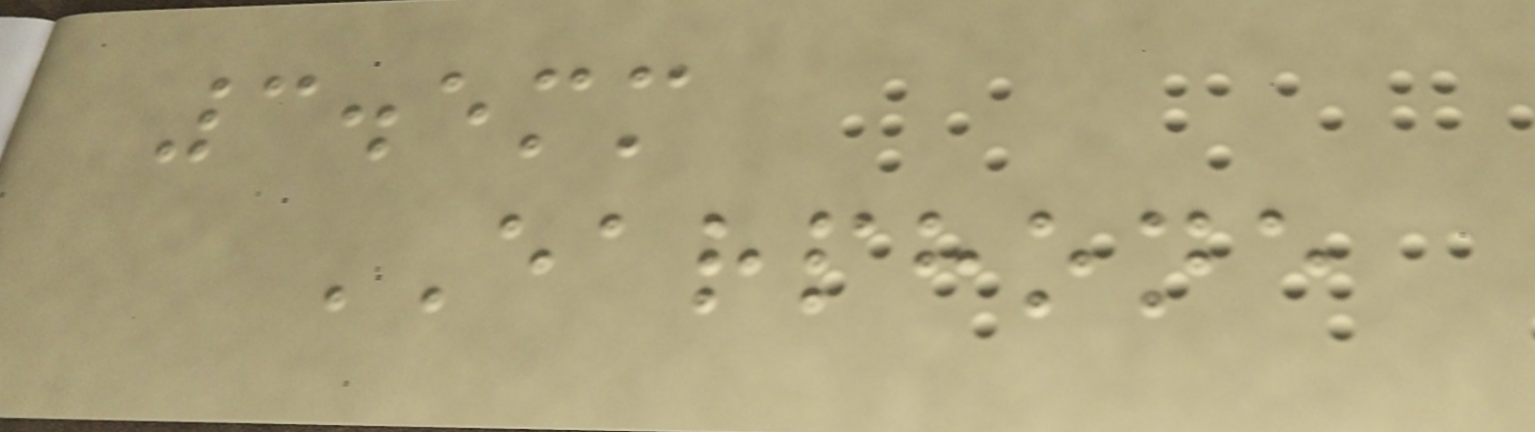3.5mm
EARPHONE
